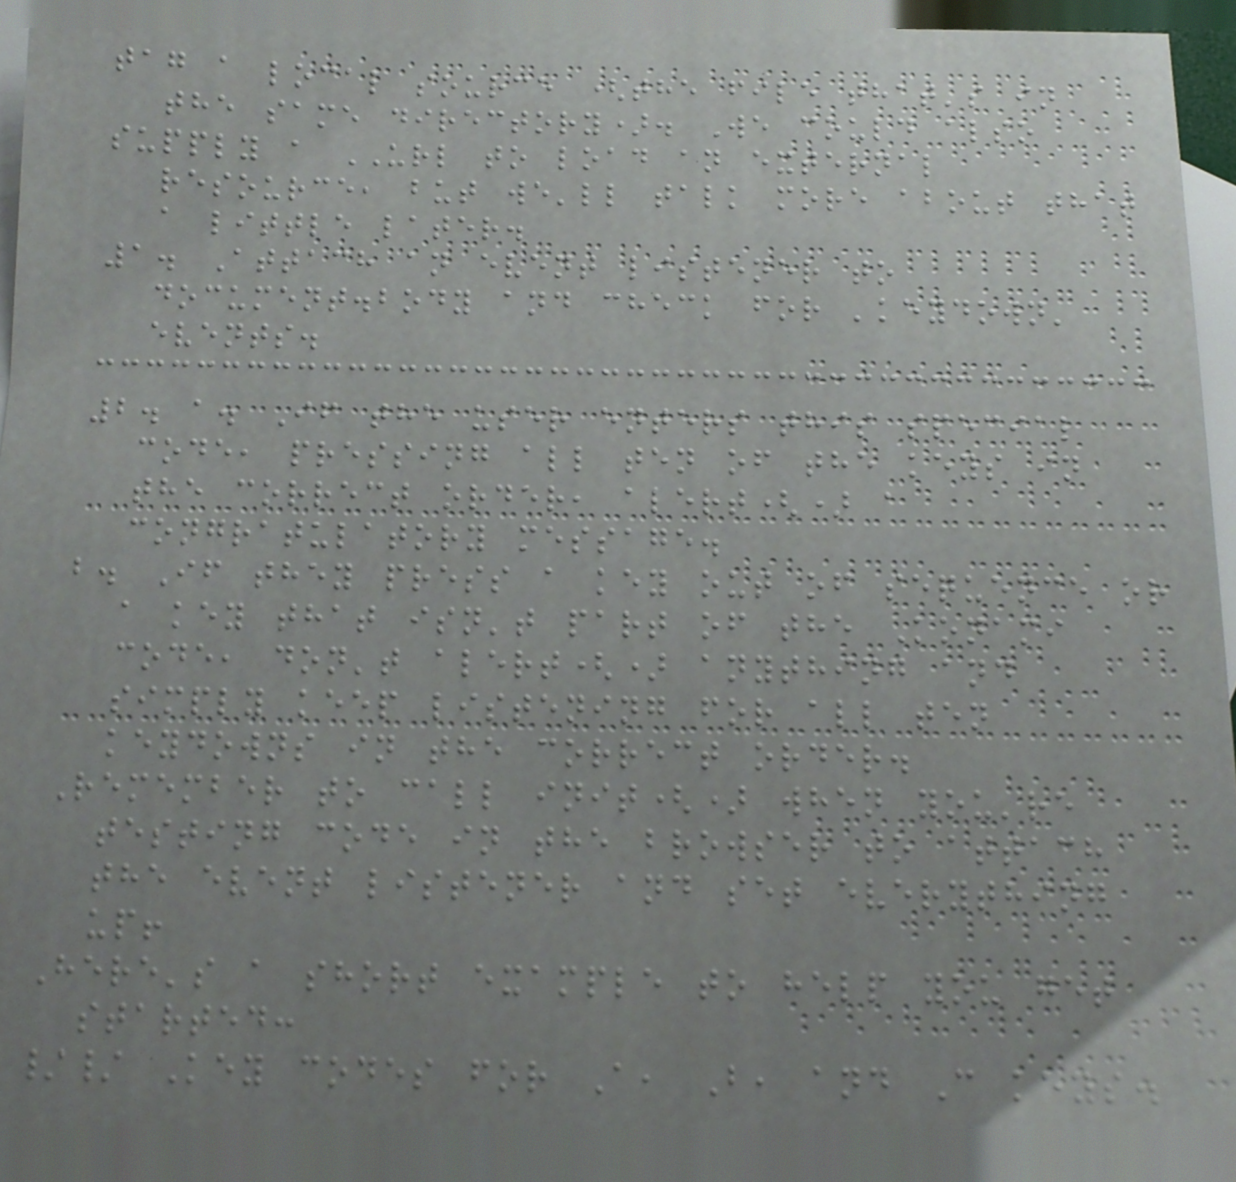tag a local source (the file that's in
the same directory). We could also
supply a URL to load an external
resource, but we'll talk more about that
a little later.
1. Attach an event listener to
document.body and check for 'keydown'
events.
2. a. If the user enters this special
code, pressing all ten of the keys in
the correct order, alert() a
congratulatory message.
b. If they press a key out of sequence or
a key that isn't part of the Konami
code, don't alert() anything and
simply keep listening for all ten
keydowns in the correct order.
Remember to call init() when you're
testing code in the browser to attach
the event listener and set everything
up!
Here's a short example to help you get
started:
// Key codes for A, B, and C keys.
